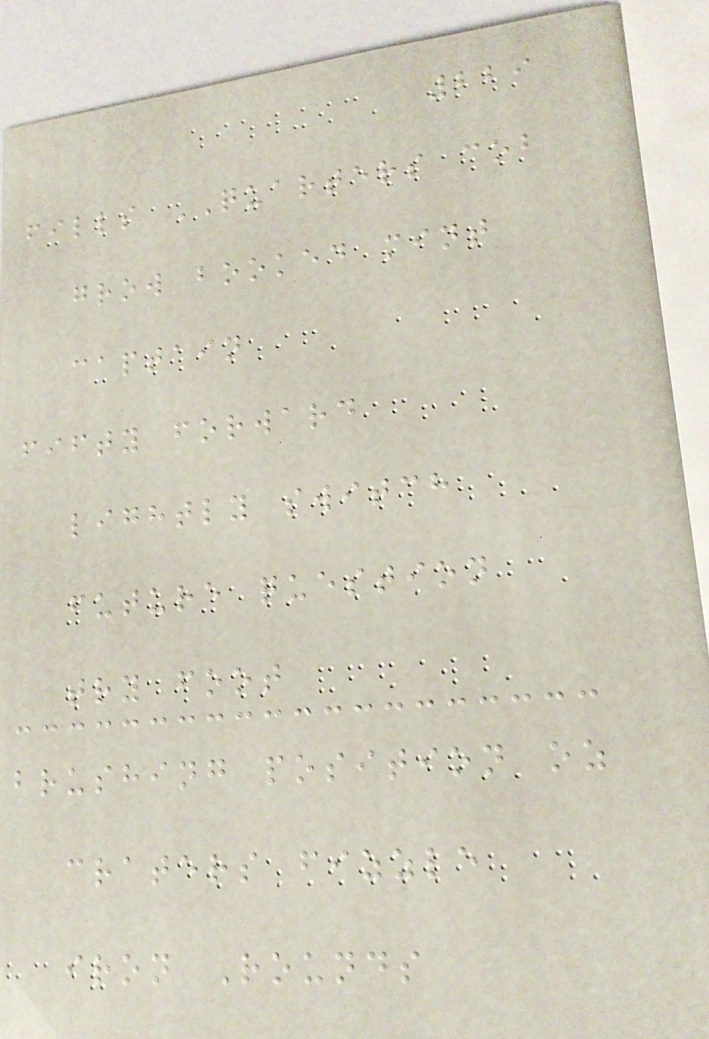229
fills QUARTERS cob
grow booked mint
captain
fifty forward
lightly switch
future question
try foot
brushing position oz
craters fizzle
iron Rounds
